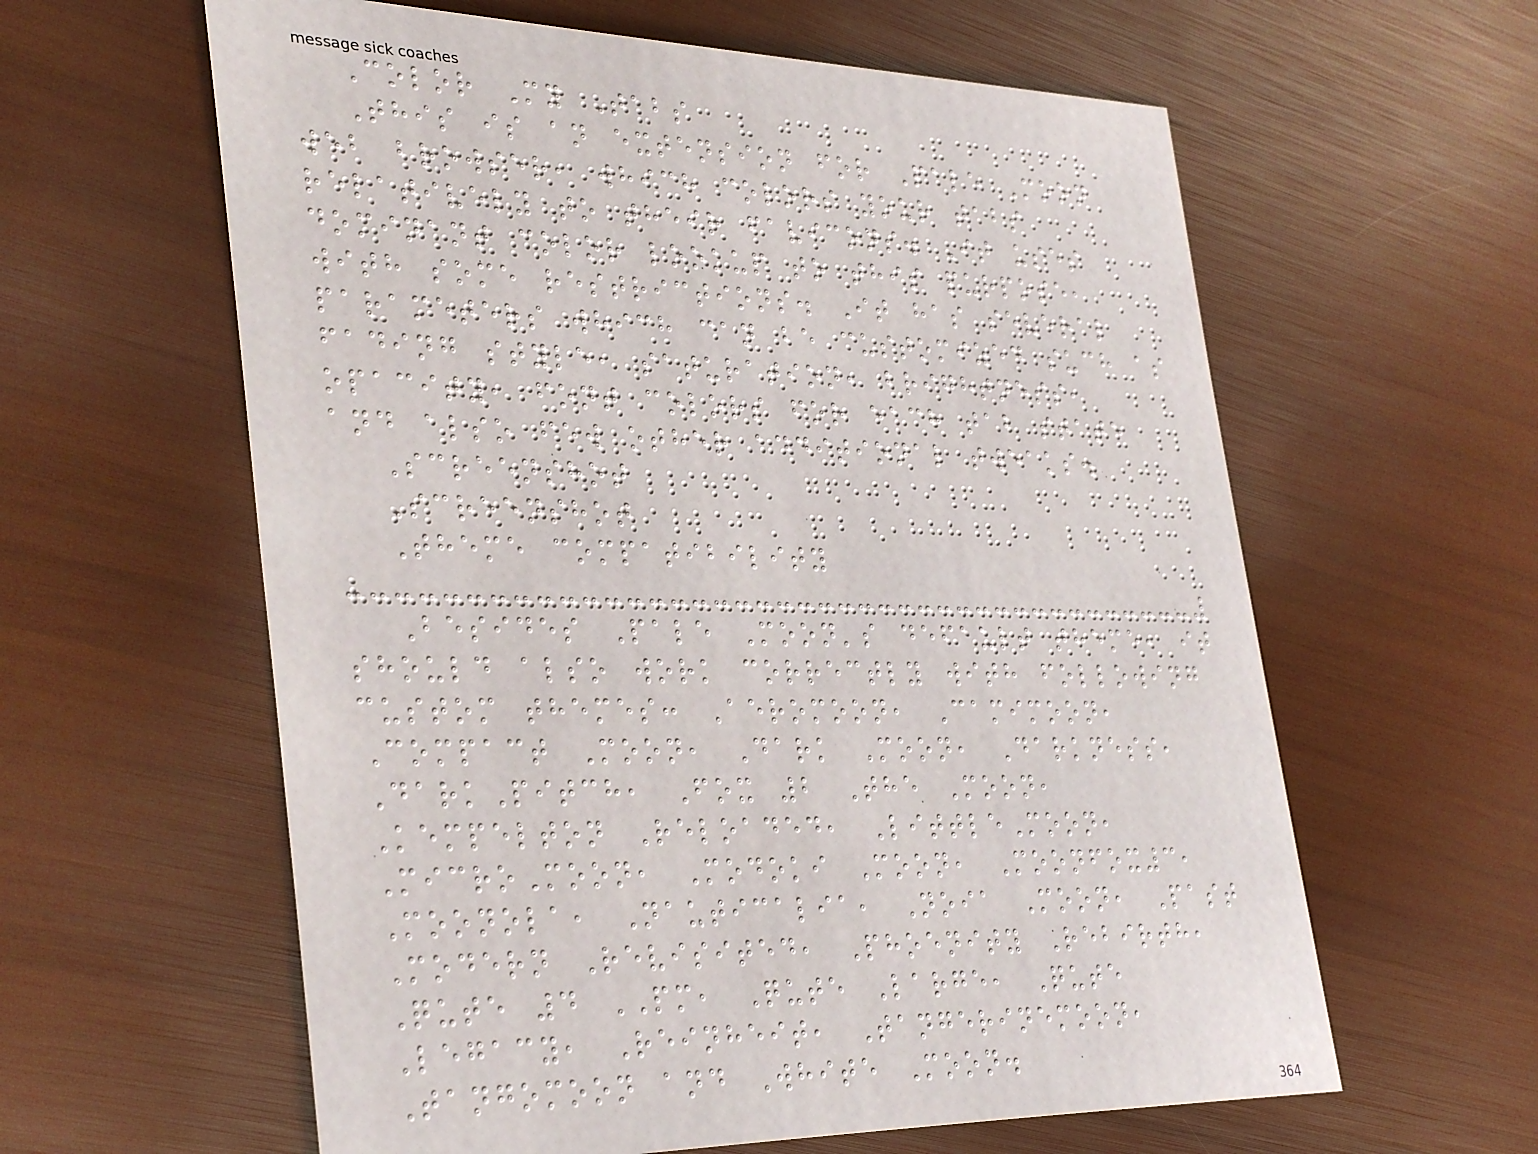Color My Tabs
This is an extension for Pale Moon
web browser, which colors your tabs
relatively to their favicons. It uses
dominant color lookup to this purpose,
with some restrictions. It has several
parameters which can be customized such as
fading style, saturation, brightness,
opacity, font colors for each tab state
and also few other additional tweaks.
Screenshot
Screenshot
Theme compatibility
Besides Pale Moon's default theme, it
should also work correctly with following
custom themes: Aeromoon, Camimoon,
Compact Moon, Dark Moon, Darkness,
DarkPitch, Fox 2 The Moon,
Kempelton Reloaded, LittleMoon,
MicroMoon, Modoki Moon, Moonfox3,
Moonola, Nauticalia, Noia Moon, Past
Modern Revisited, Phoenity Rebirth,
Qute 4 PM, Qute Large, Qute
Legacy, Reinheit, Tangerinemoon,
Tangomoon and White Moon.
